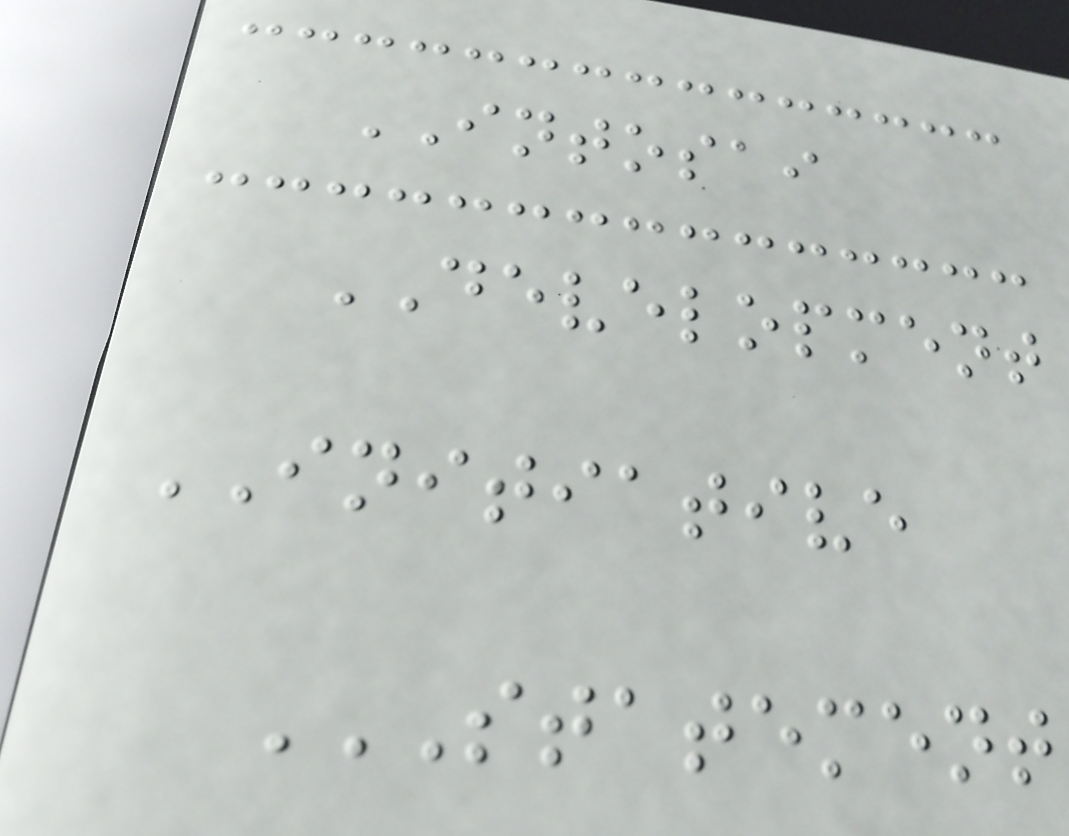INTOSAI
DEVELOPMENT
INITIATIVE
STATEMENT
